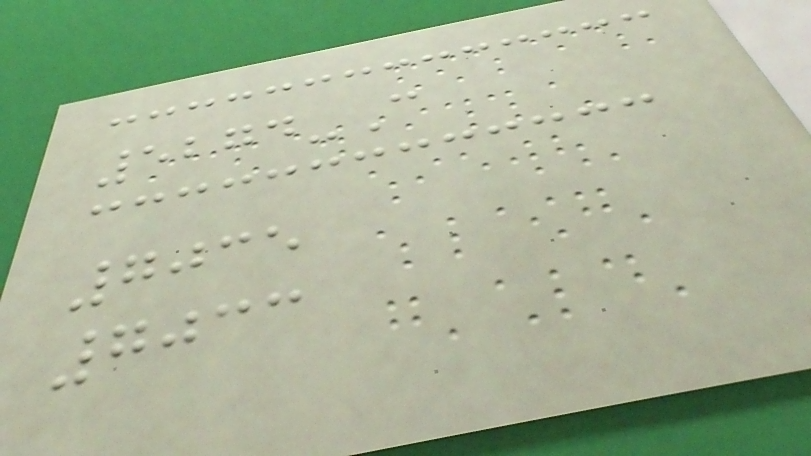5274-C
7035
7033
